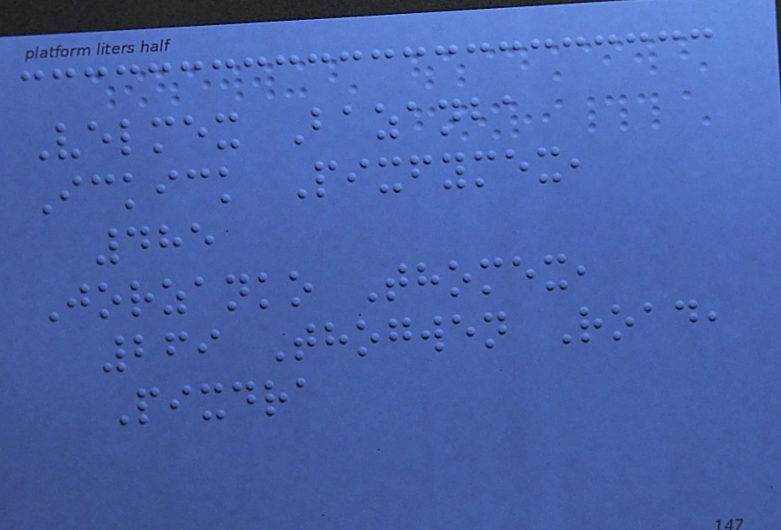Velmex Bazanba
Ickick Pixfymex,
485
Jorzanko Thomex,
269 Thogwen Road,
Pixdra
